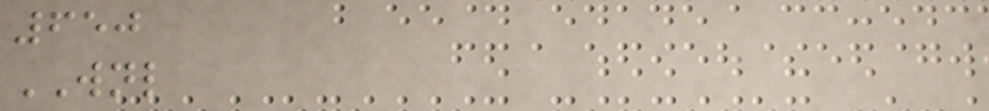650
WNL
